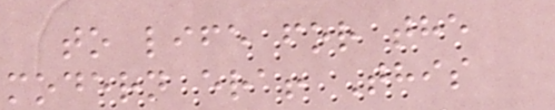to life for the
modern era! This
